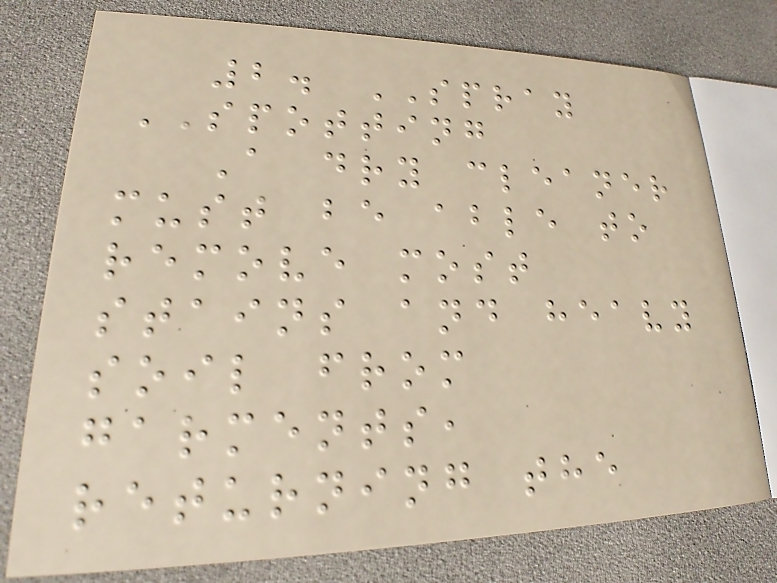2. SPRAY
SPOTTING
A dry cleaner
must be able to
remove most
stains and heavy
soil from
garments,
returning the
